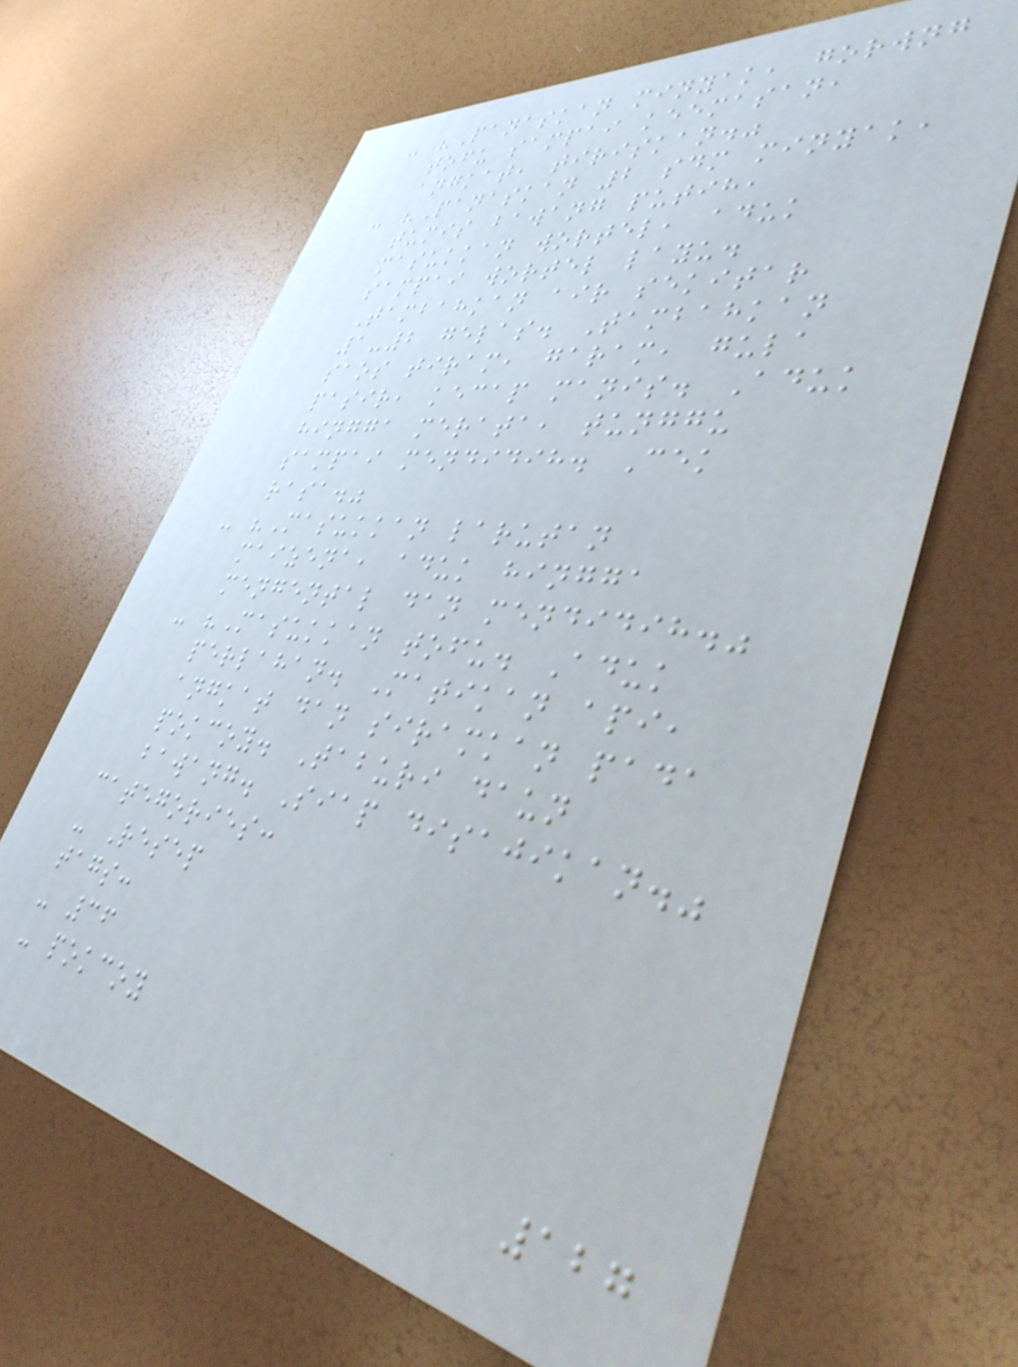- "Panaskan minyak, gorwng
tofu sampai keemasan,
angkat, tiriskan."
- "Panaskan 2 sdm minyak,
tumis bawang putih,
masukkan wortel, aduk
sampai wortel layu.
Tambahkan air sekitar
1-2 gelas. Tambahkan
saos tiram, garam, gula
pasir, kecap manis. Aduk
hingga merata, tunggu
sampai mendidih. Cek
rasa."
- "Masukkan larutan
maizena, aduk hingga
mengental dan mendidih."
- "Masukkan tofu. Aduk
perlahan. Matikan api,
angkat dan siramkan pada
pokcoy. Taburi daun
bawang. Siap disajikan."
categories:
- Resep
tags:
- 36
- pokcoy
127
